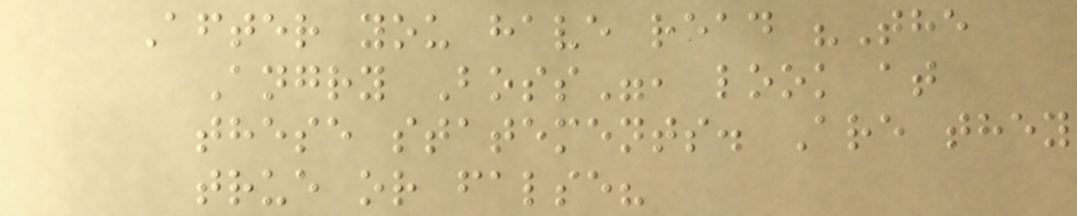After you have read "The
Angry Boss", look at
these statements. Are they
true or false?
